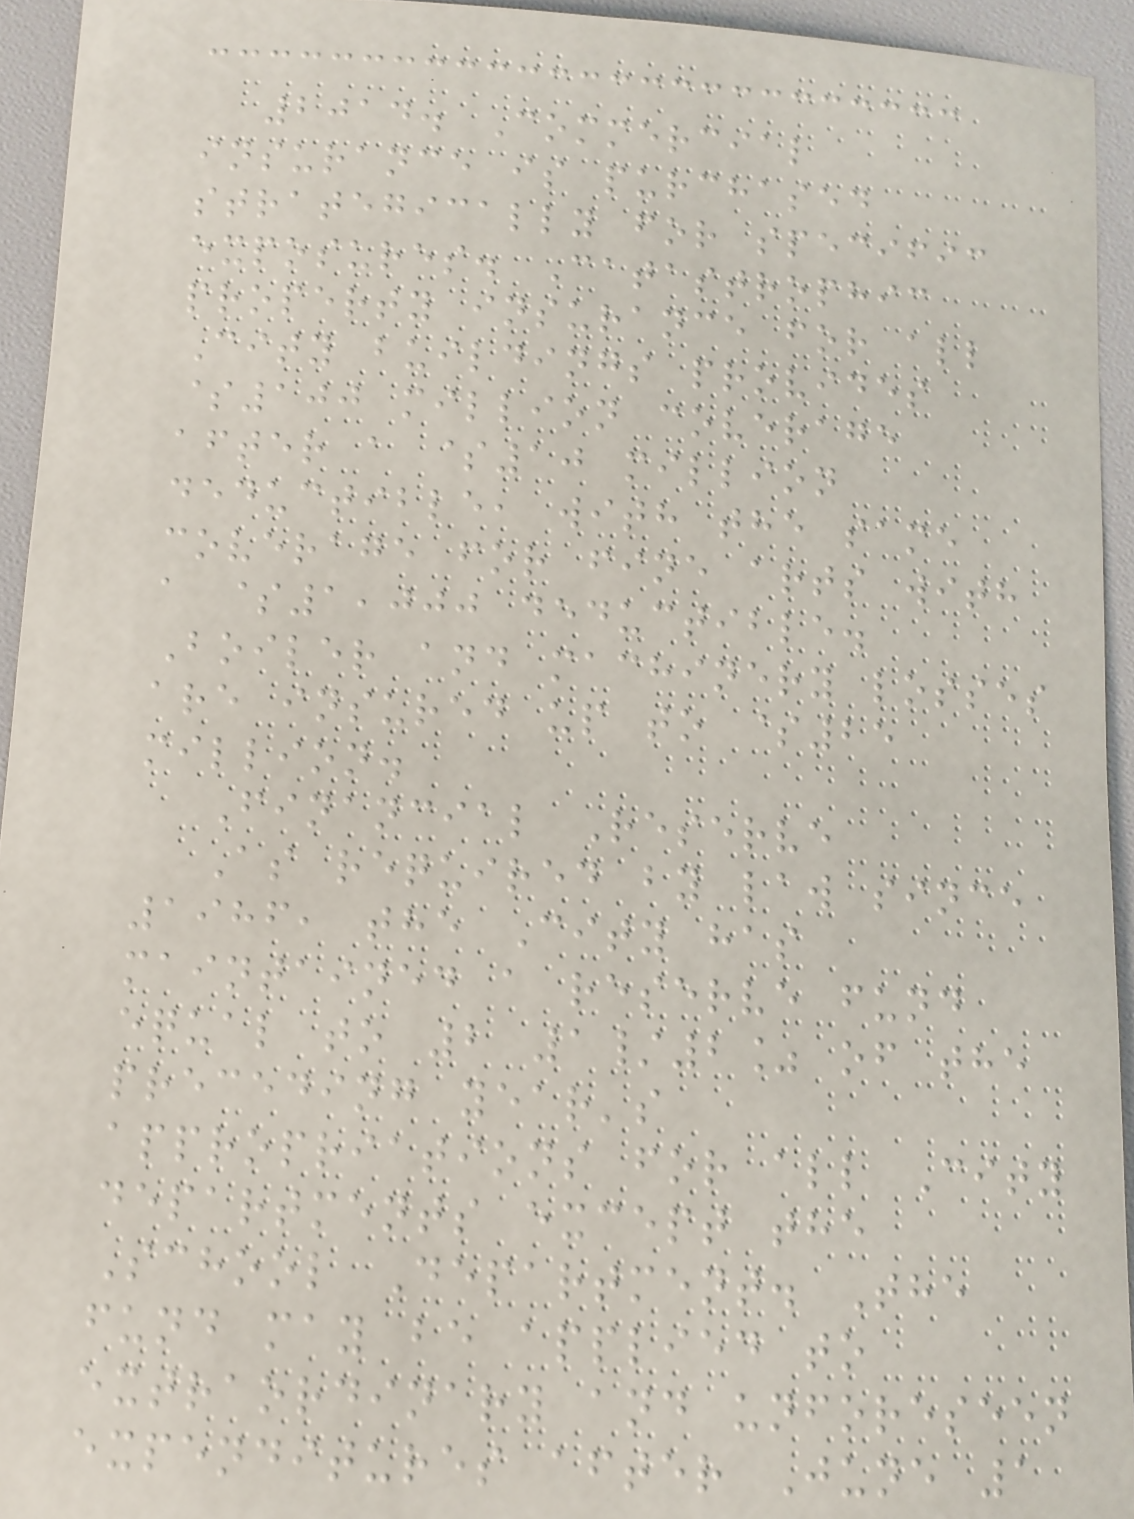2014. Commercial
insurance is purchased
strategically for specific
exposures. Catastrophic
property insurance for all
City buildings provides
$100 million coverage
after a $10 million
deductible, with the same
coverage for fine arts with
a $1,000 deductible.
Boiler and machinery losses
are insured up to $25
million.
Financial Reserve
As required by law since
1986, the City has
maintained a reserve fund
equal to 2 1/2% of the
preceding year's
appropriations for all City
departments except the
School Department. The
fund may be applied to
extraordinary and unforeseen
expenditures after June 1
